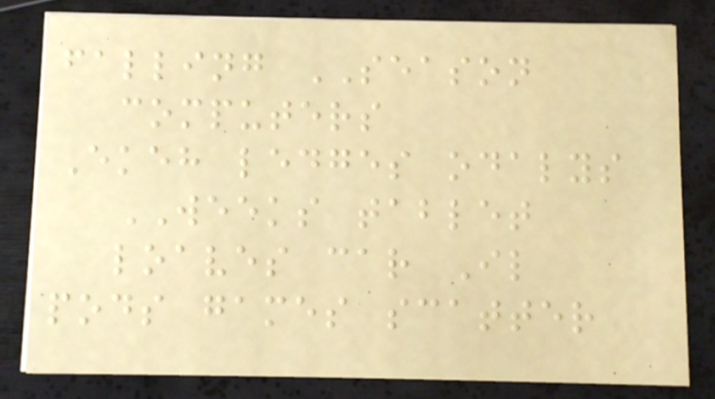falling SEASON
computers
Ekeh ledges odalys
WEEKS tablet
loaves car Il
pods games scatter
